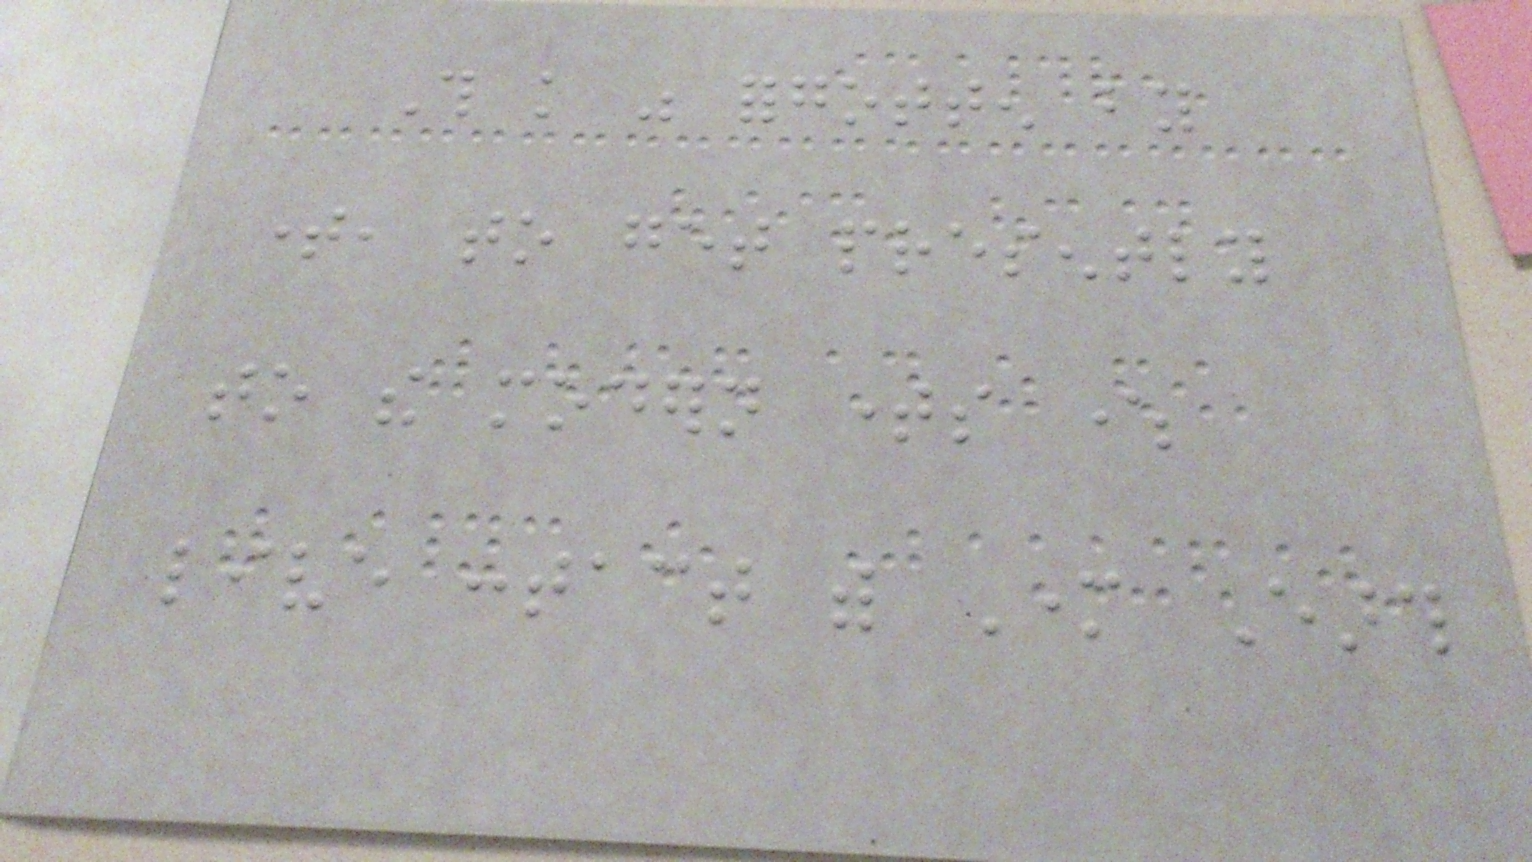This knowledge was forgotten by
time, to get presently
to the modern times where
live contact with Mother Earth
